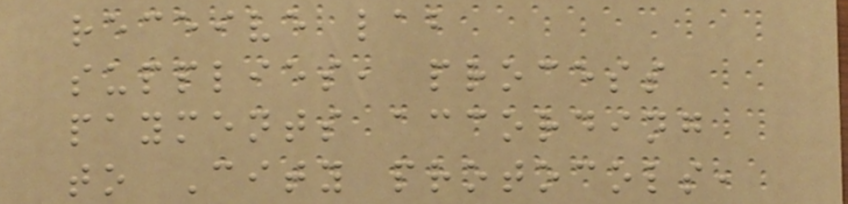receive lab
supplies, process
payments according
to City protocols,
